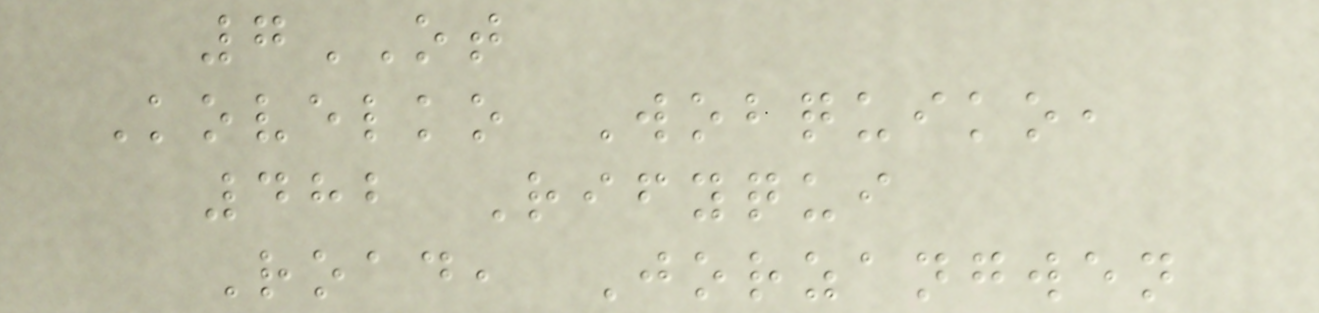7OT
Kovelko Wobquiko,
482 Rifyqui
Road, Jorzangwen
